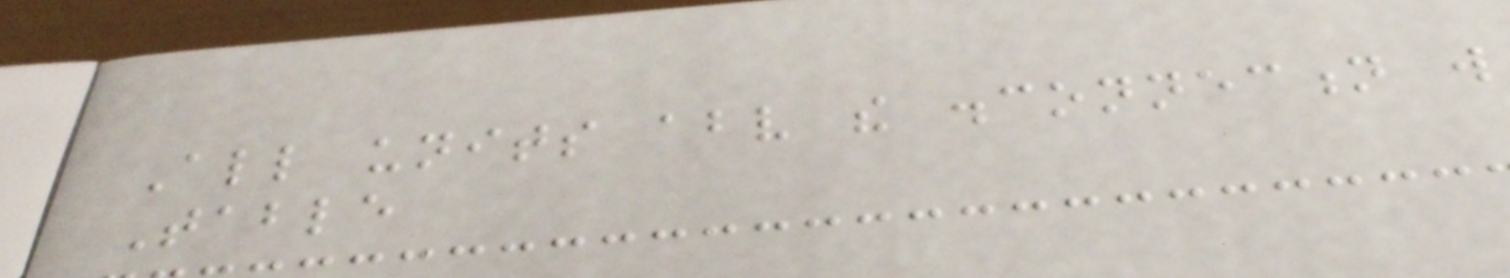All units above the disconnection will
Table
